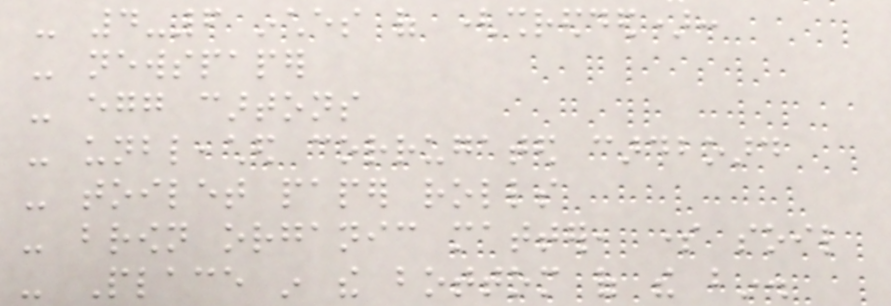- 4-6 inches of (shredded):
- newspaper
- egg cartons
- unbleached corrugated cardboard
- toilet paper rolls
- brown organic matter, some soil
- Place in the bottom of the bin.
